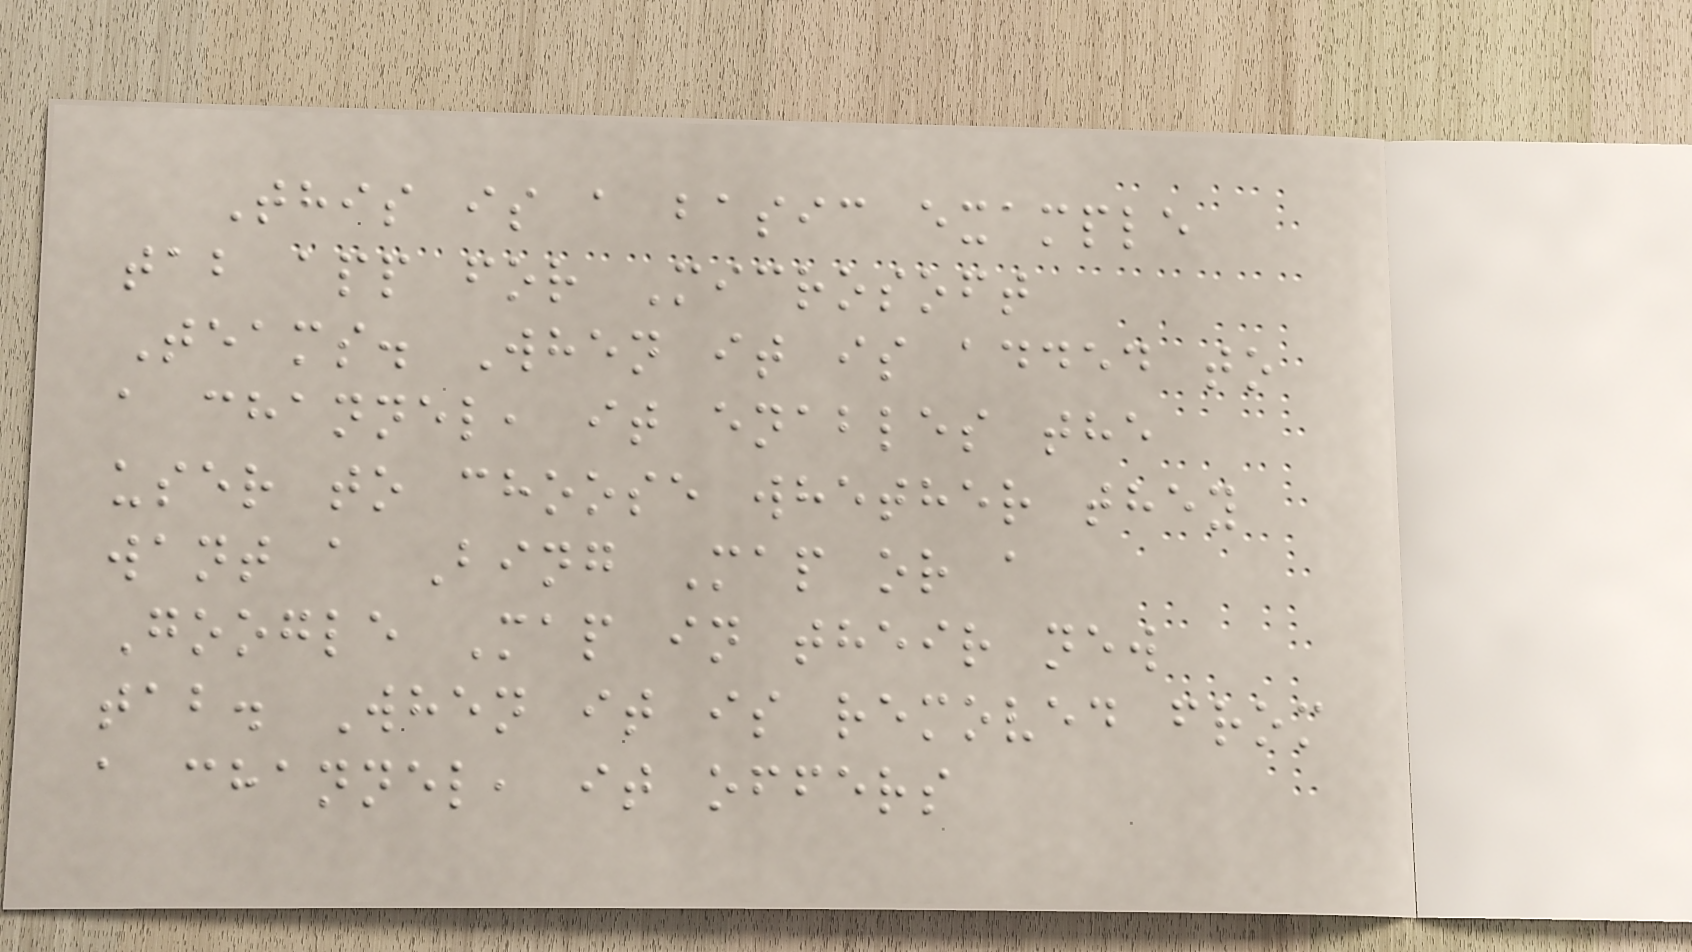This is a basic example
tab app for Microsoft
Teams. When it is added to
a channel, it enables the
user to choose whether they
want a Bing Map or a
Google Map in their new
tab. When it is removed from
a channel, it offers
